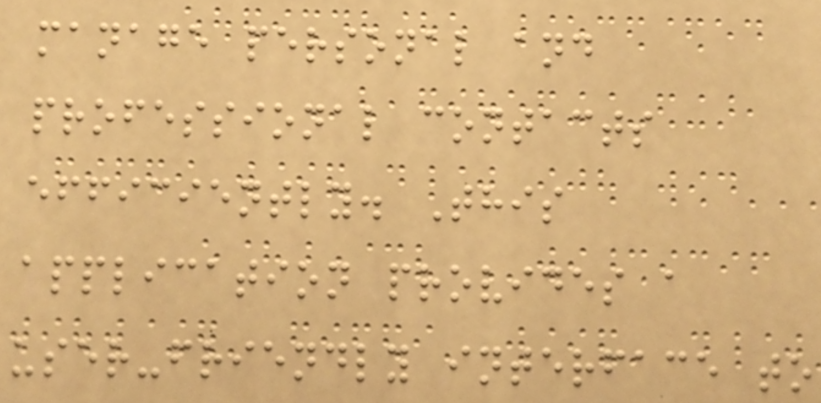manage personal and
professional contacts
efficiently. This
application provides a
user-friendly interface to
